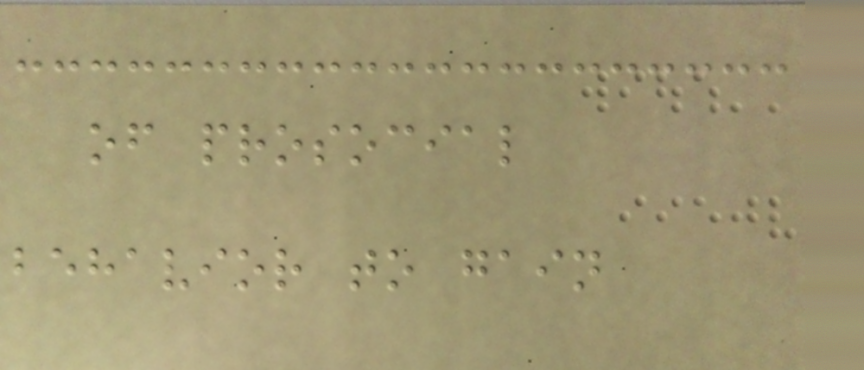of prosocial
behavior to gain
